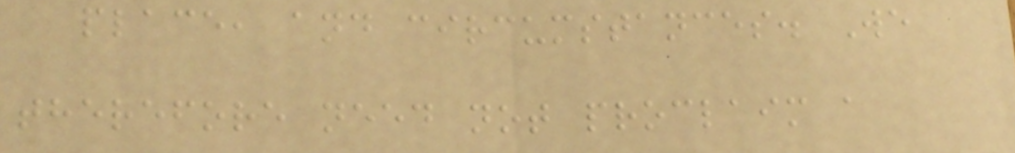place, and circumstances. We
therefore need not proclaim a
